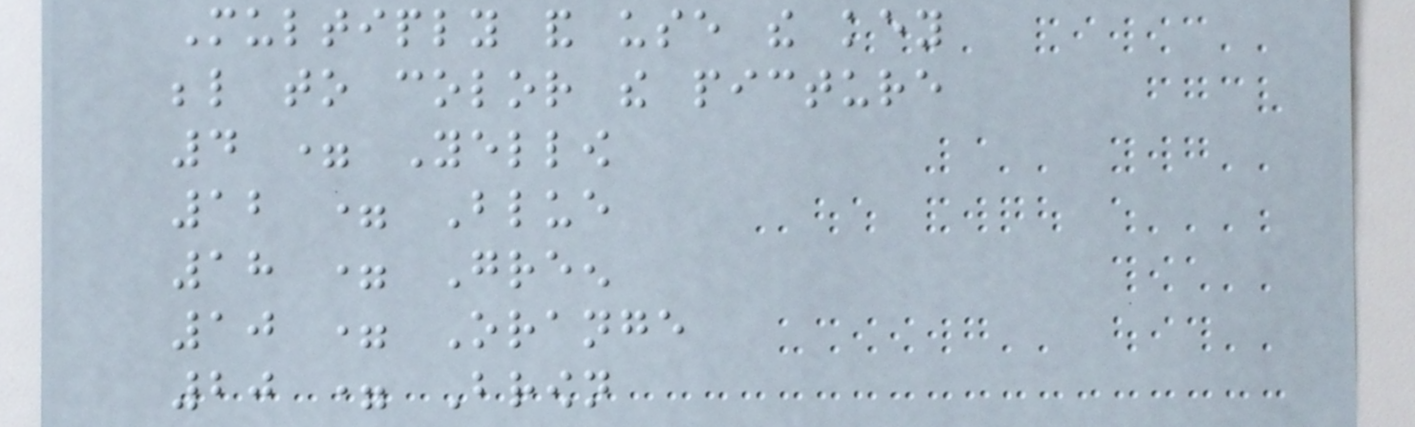Multiply and use the key
below to color the picture
4 = Yellow
12 = Blue
18 = Green
10 = Orange
20 = Brown
